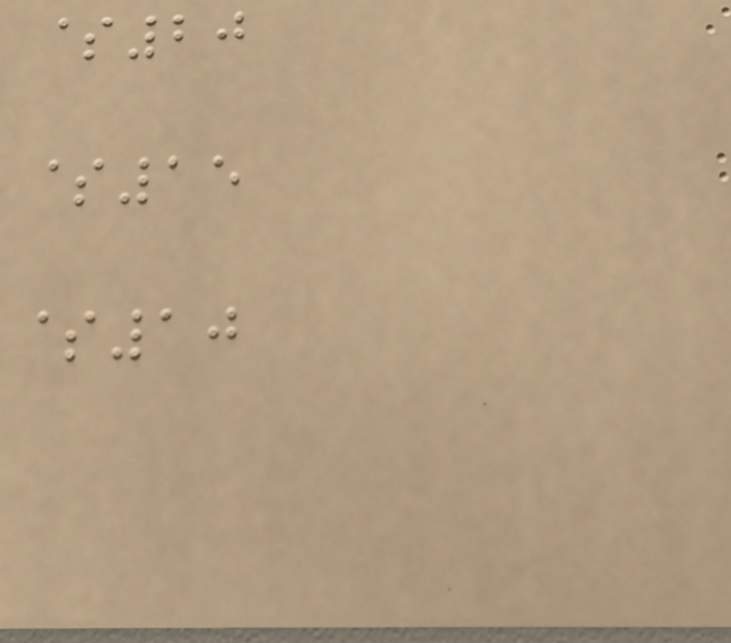$20
$15
$10
